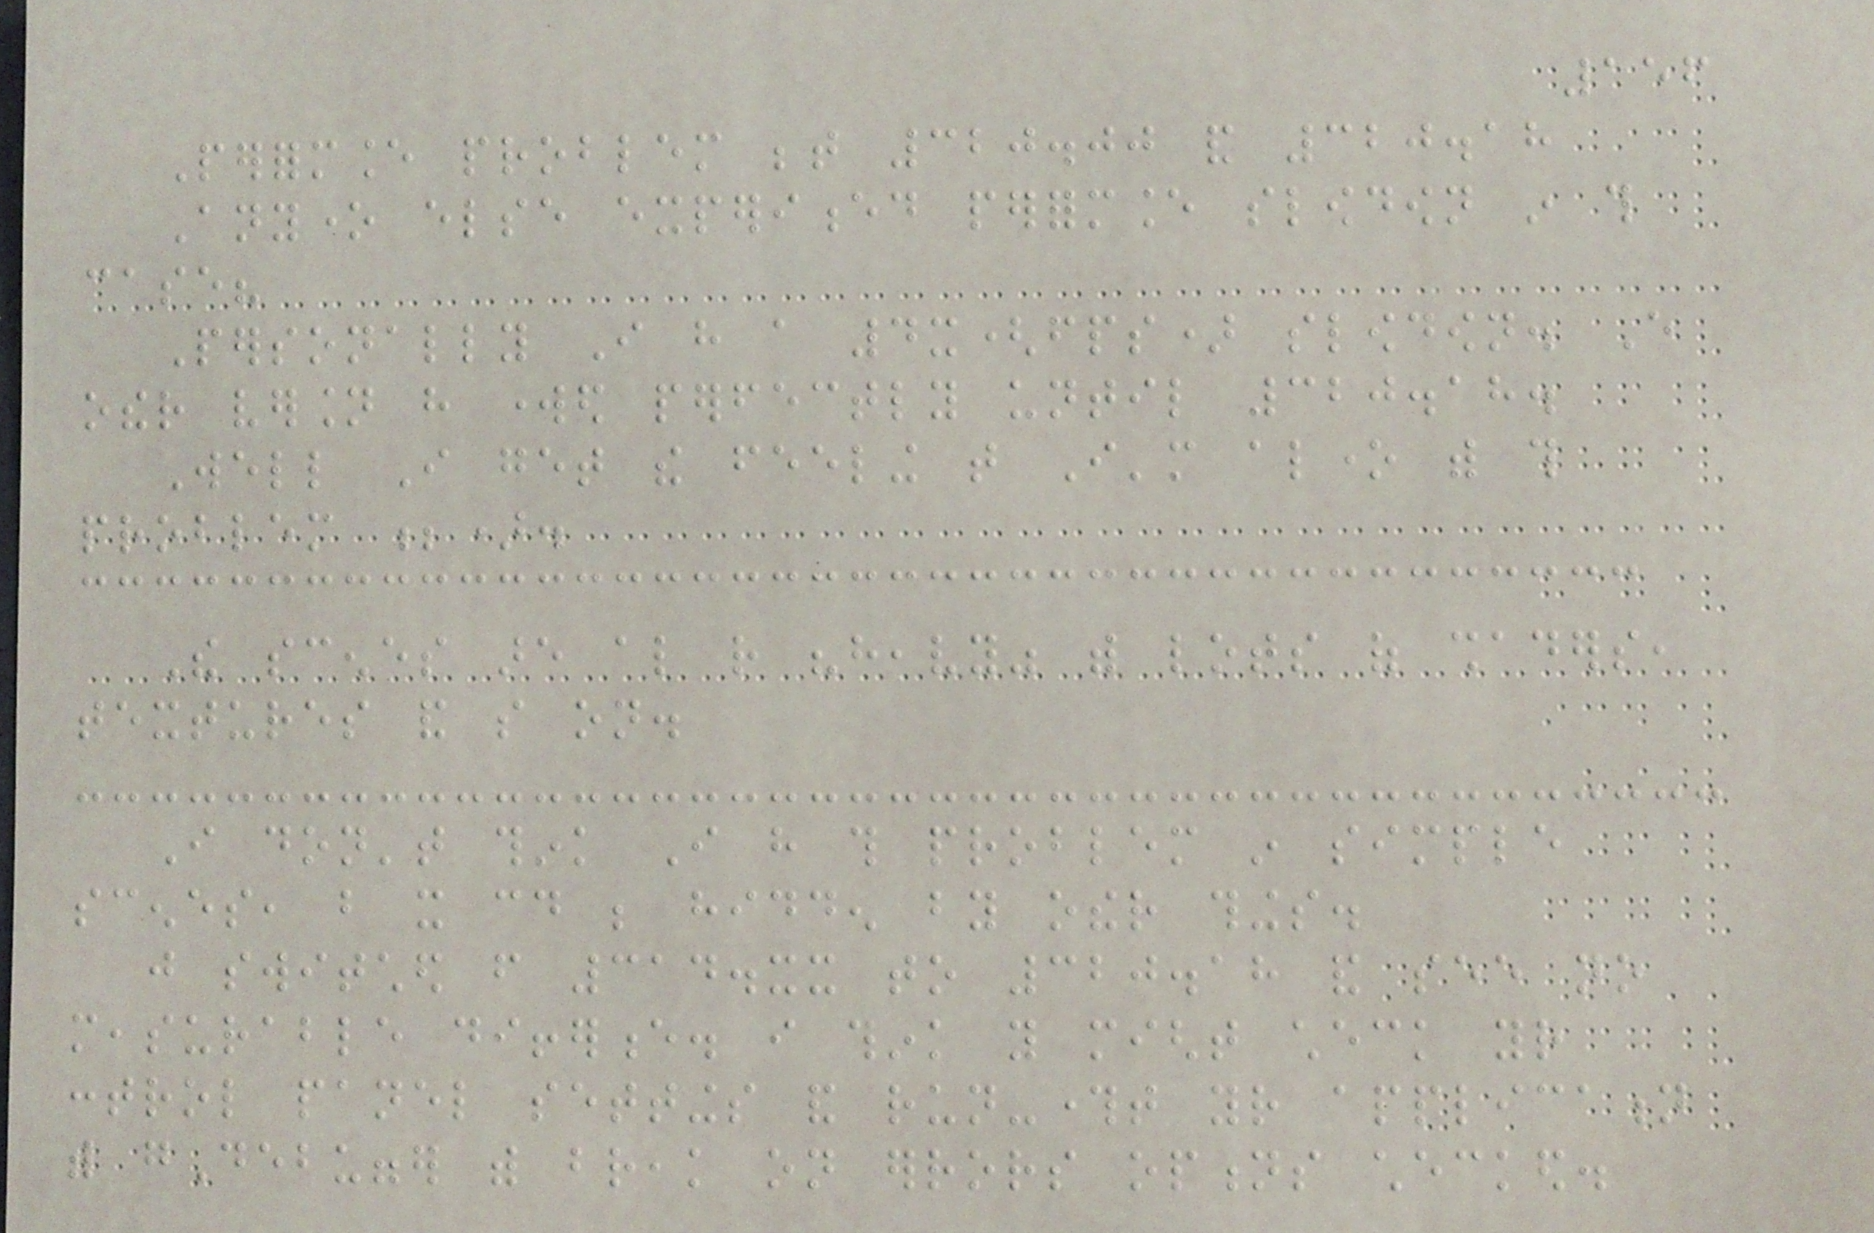156
Performance problem between 320.00 and 320.18
Anyone else experienced performance slowdown in this
case?
Personally I have a 4x(fps) slowdown. Every
other version have worked perfectly until 320.18.
Well I get the feeling that I'm alone with this
problem ;).
The scenes are also rather "heavy" with lots of shaders,
textures and so on.
I don't think I have this problem in simple
scenes, but it could be hidden by other things.
just switched from 314.xx to 320.18 and see no
measurable difference. i think you might check your
control panel settings and run-throught your application
with gDebugger with break on errors options checked.
